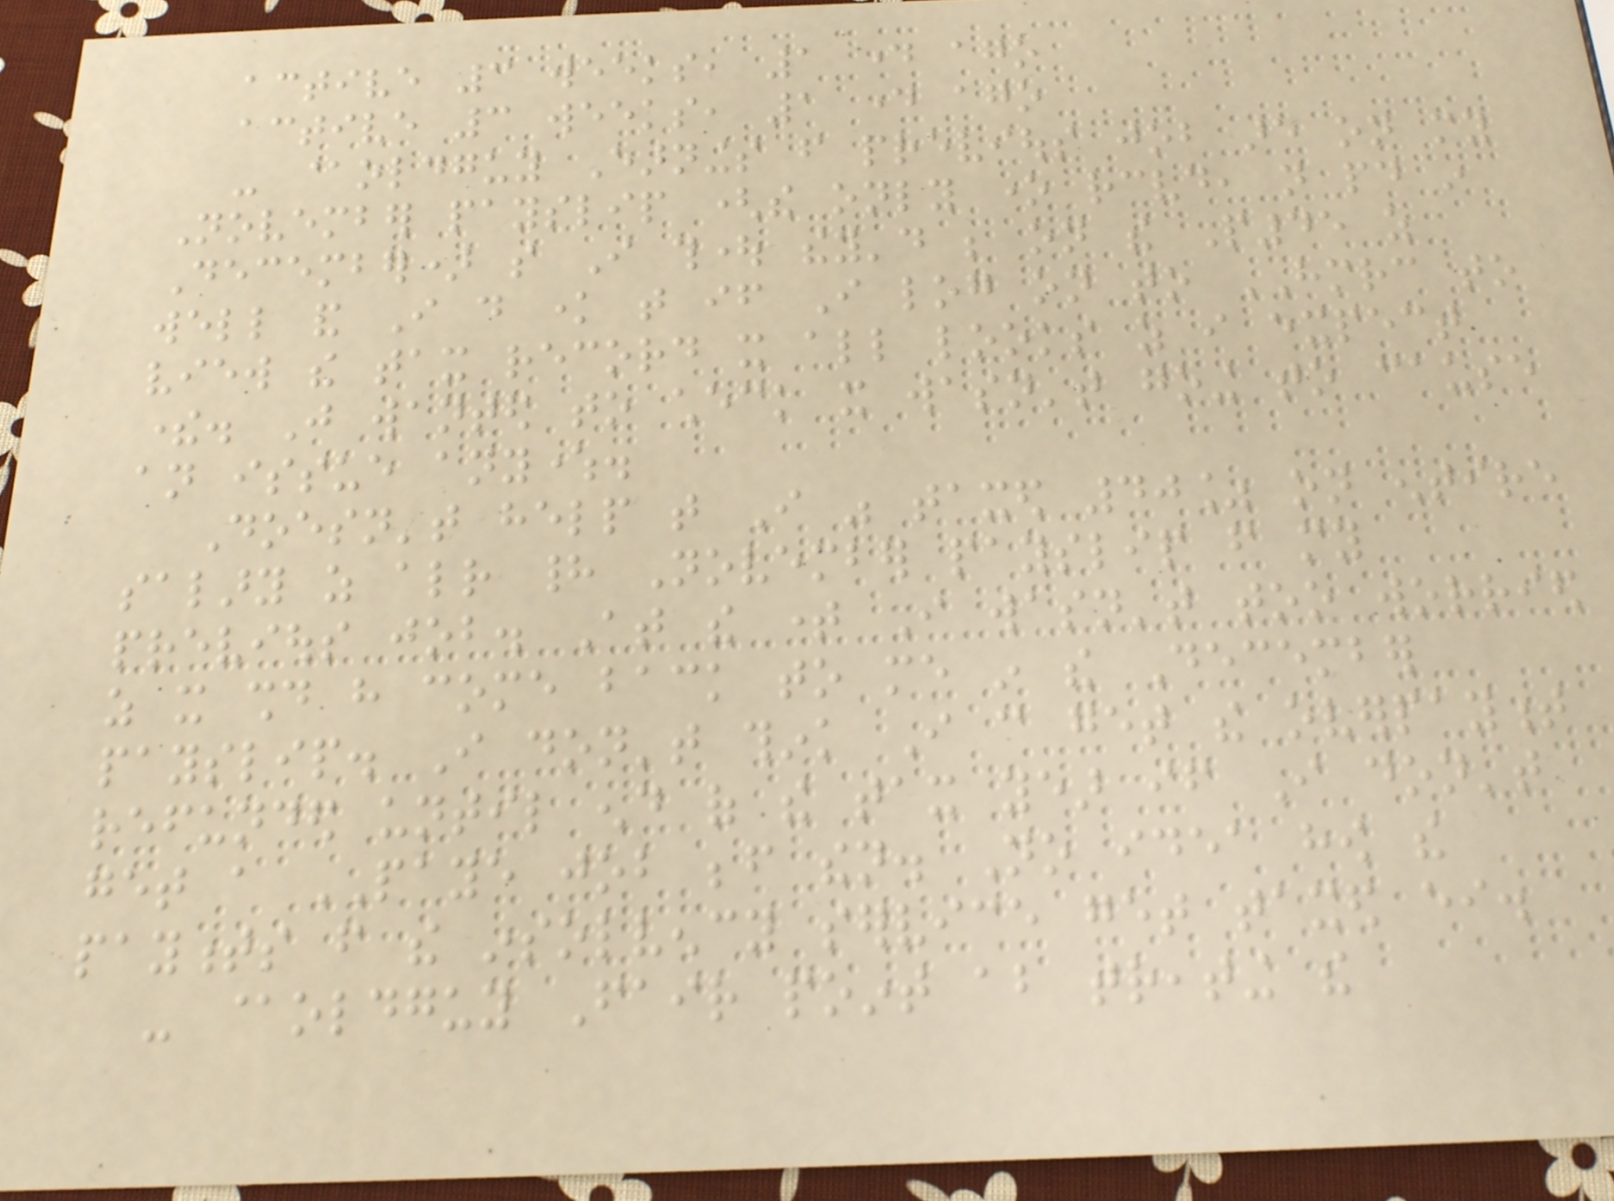active 3 weeks, 1 day ago
active 3 weeks, 1 day ago
- @oldguy Earnings from previous job are on my
November payslip (the only one received, not paid in
December) so I thought they'd be on the P45 as
well and I do know that if I log on to HMRC to
view the tax record it all looks as i expect
there. Just wanted to check it wasn't going to cause
an issue anywhere.
Doesn't help that I was taxed 40% on entire
salary as already had November payslip from my
previous job. At the time I wasn't too worried
as it should have come back to me in the December
payslip. I don't think I can get the overpayment
refunded until end of the tax year if I don't
get a PAYE job before then. No idea how the
payments from the insolvency service get taxed either.
- @oldguy Fair point about treating the
